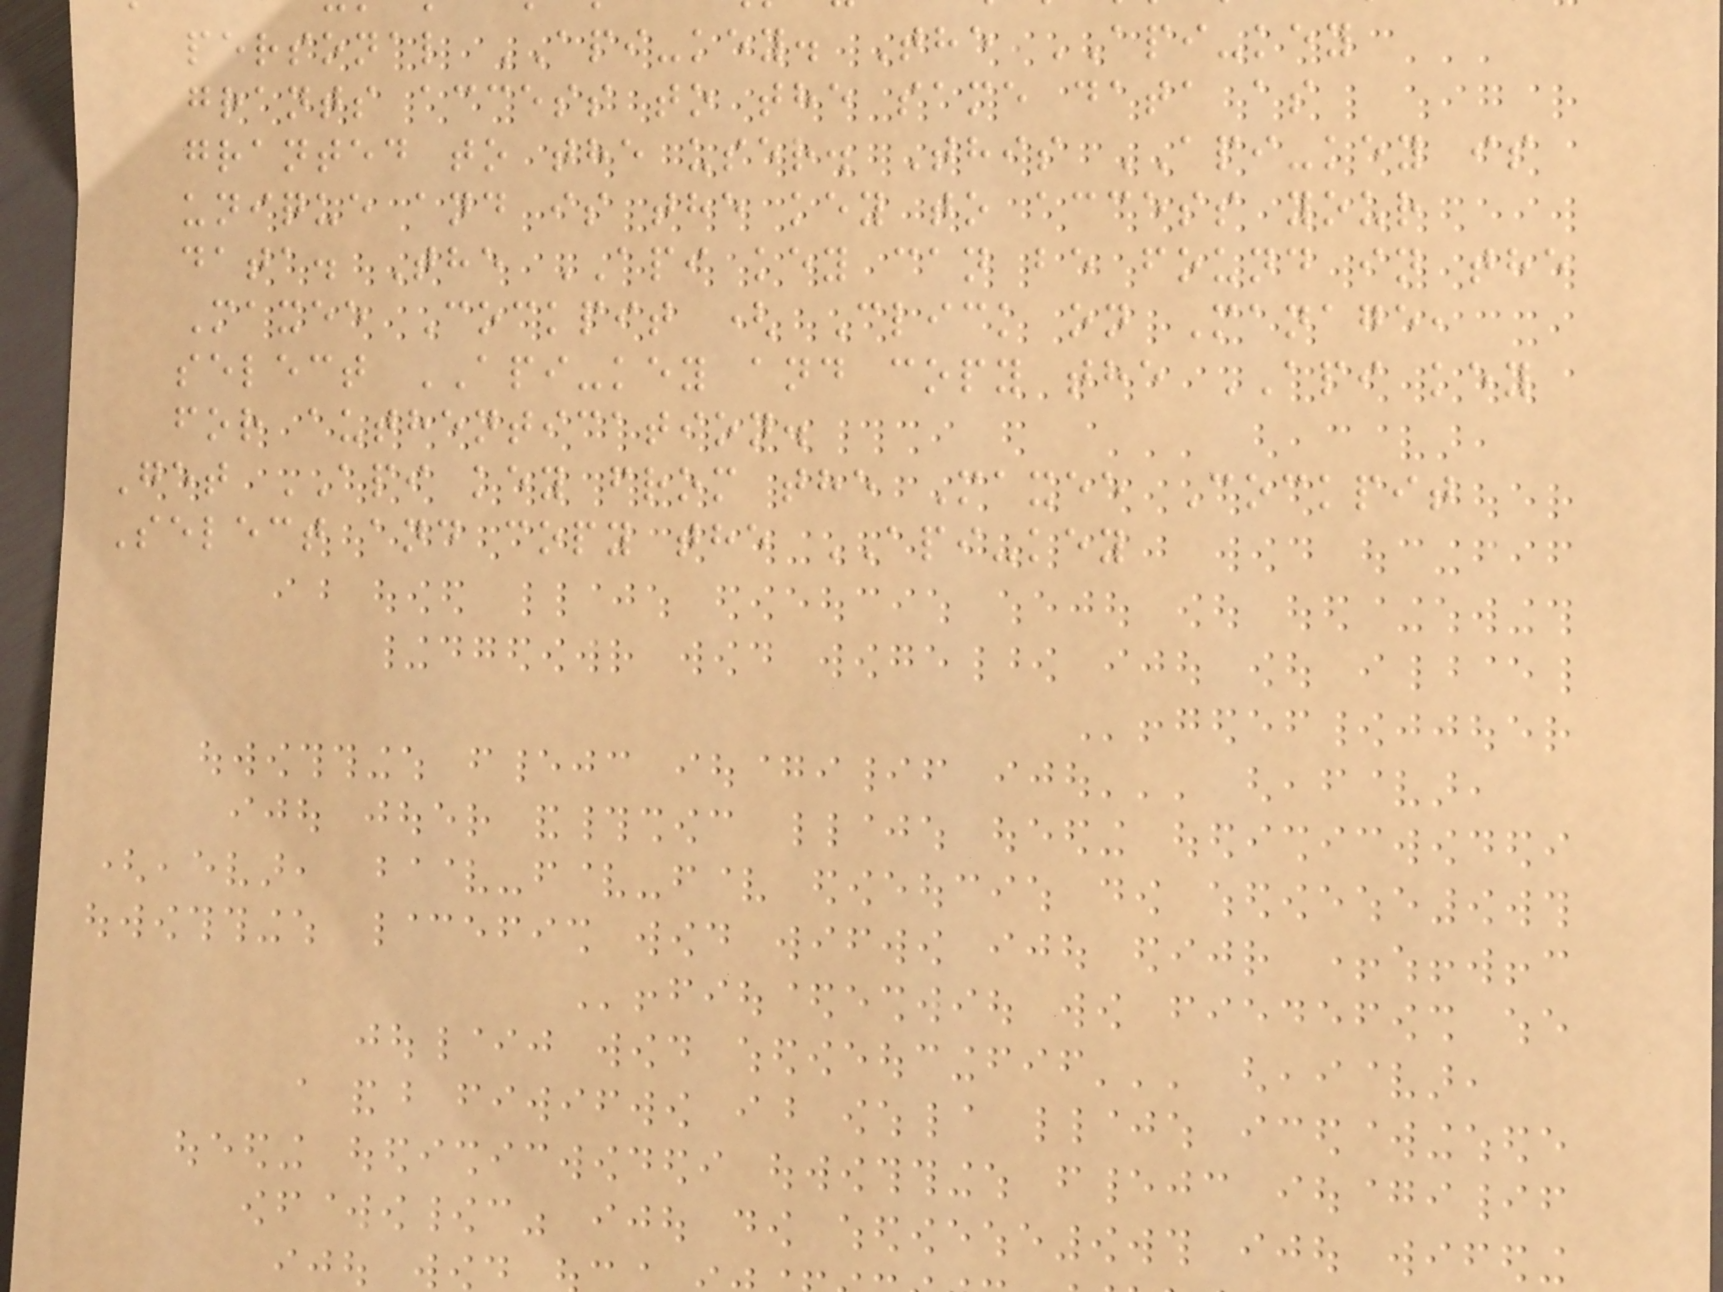personal API-key. The API-key
grants access to the same data as
granted to the user. This API-key is
unique and is the key to access your
data. The API key can be found in the
Maxee Cockpit ( Click on Manage,
select API-key and copy the API key
for authentication.
Get API key from the Maxee Cockpit
Select and copy the API-key
